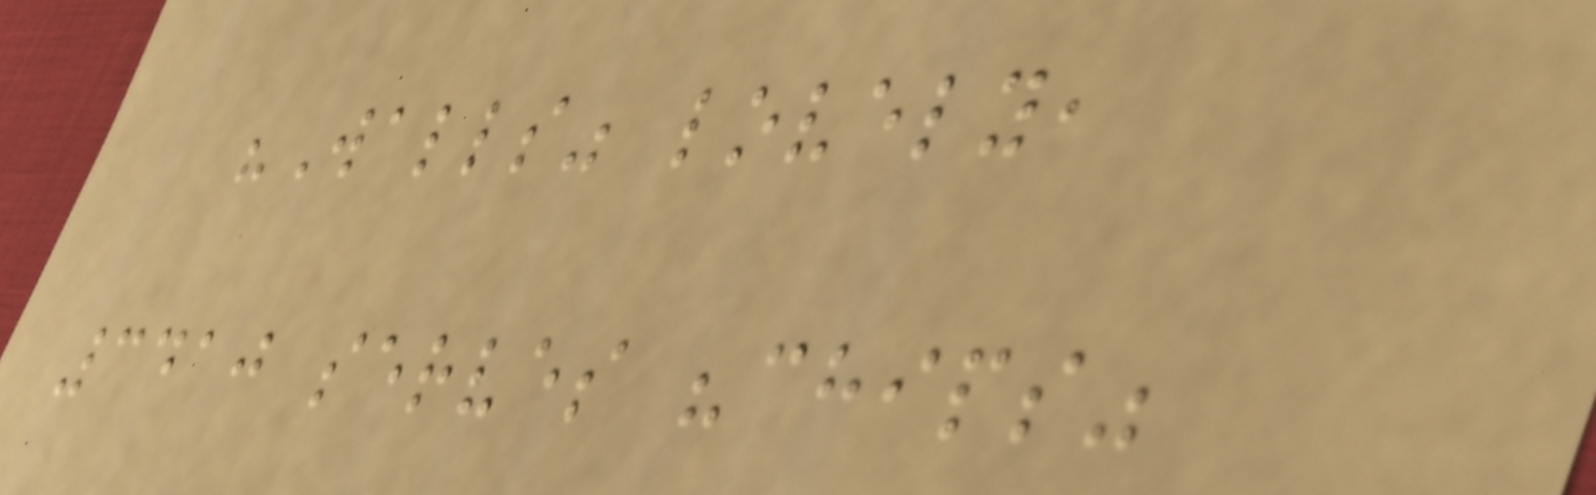"Walls" lovely,
3410 serves "chips"
